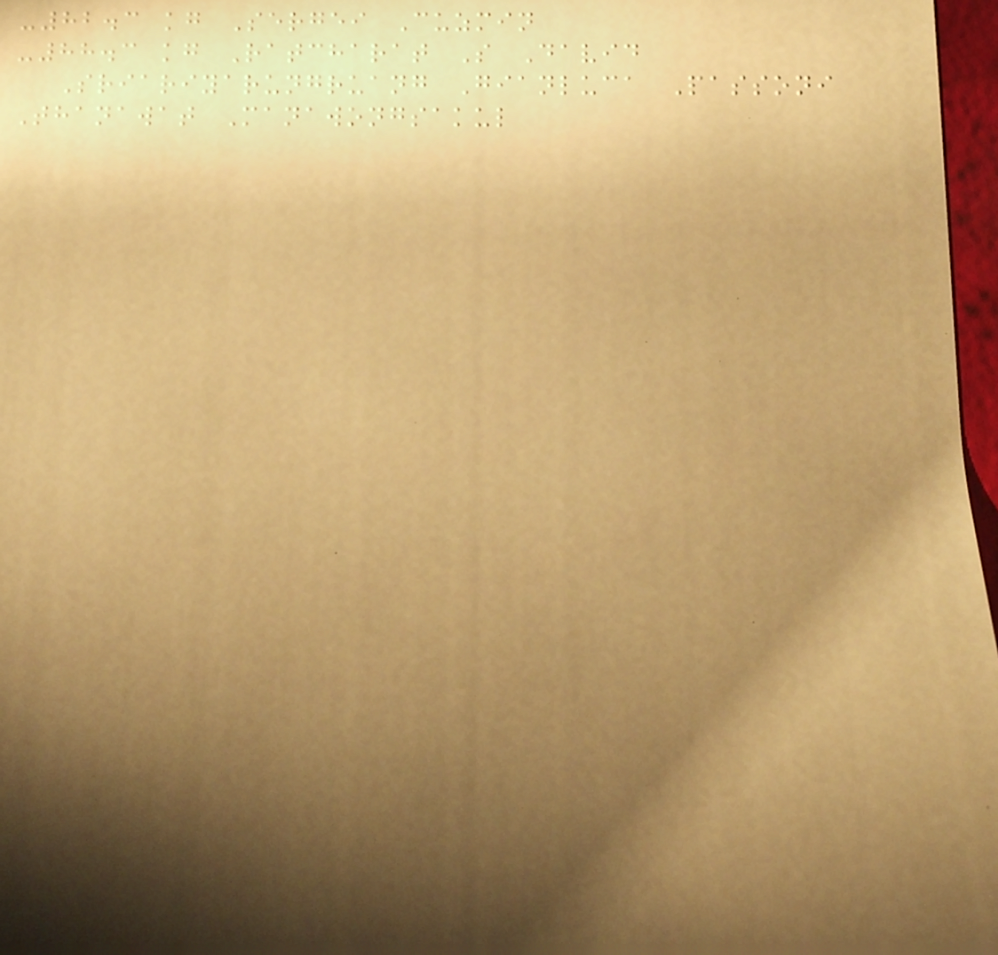-82.3 kg Sergei Cuzmin
-88.3 kg Ratcharat S David
Sriariyarungruang Gianluca Passoni
Thanawat Manawongsakul
